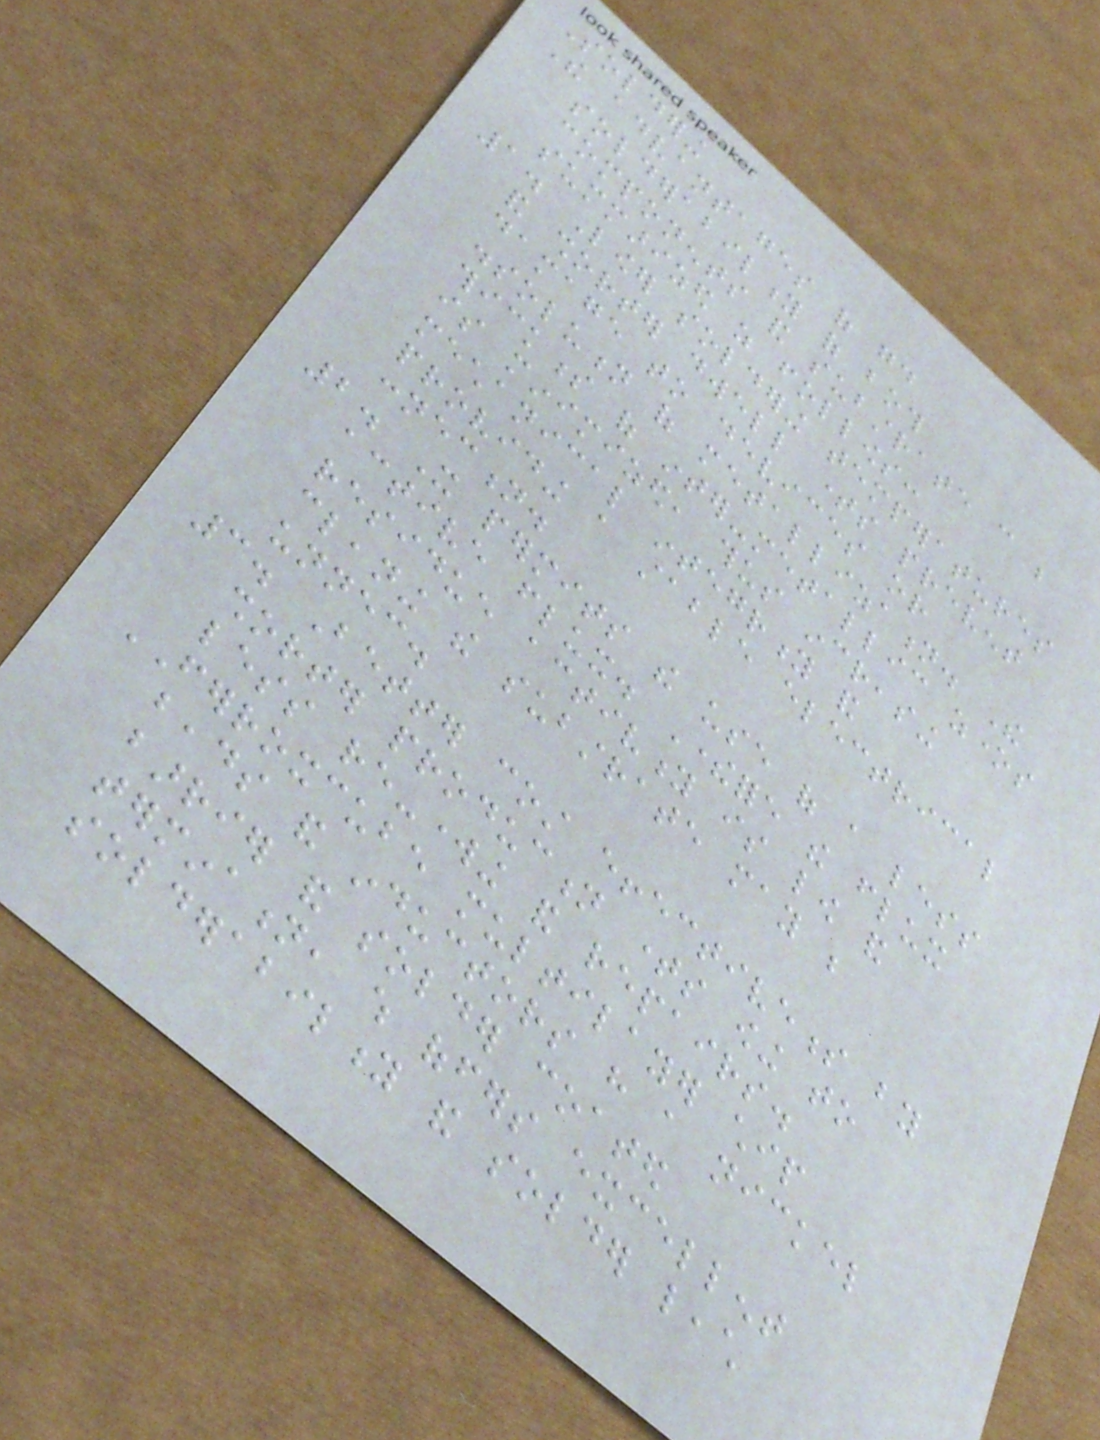Soldering
The advantages of good
solderability of both
components and substrate can be
summarized as follows:
1. Lower soldering temperatures
and shorter dwell times prevent
damage to devices or
dissolution of metallization. The
thickness of inter-metallic zones
is minimized, thus increasing
mechanical integrity and
providing a stable electrical
connection.
2. It permits the use of a less
active flux. Therefore the flux
residue activity is low and
cleaning the substrate may be
unnecessary.
3. Better cost effectiveness by
shorter production times owing to
less re-working and repairs.
FERROXCUBE multilayer chip
beads and inductors have a nickel
barrier and solder coated
termination, which offers excellent
solderability and solder leach
